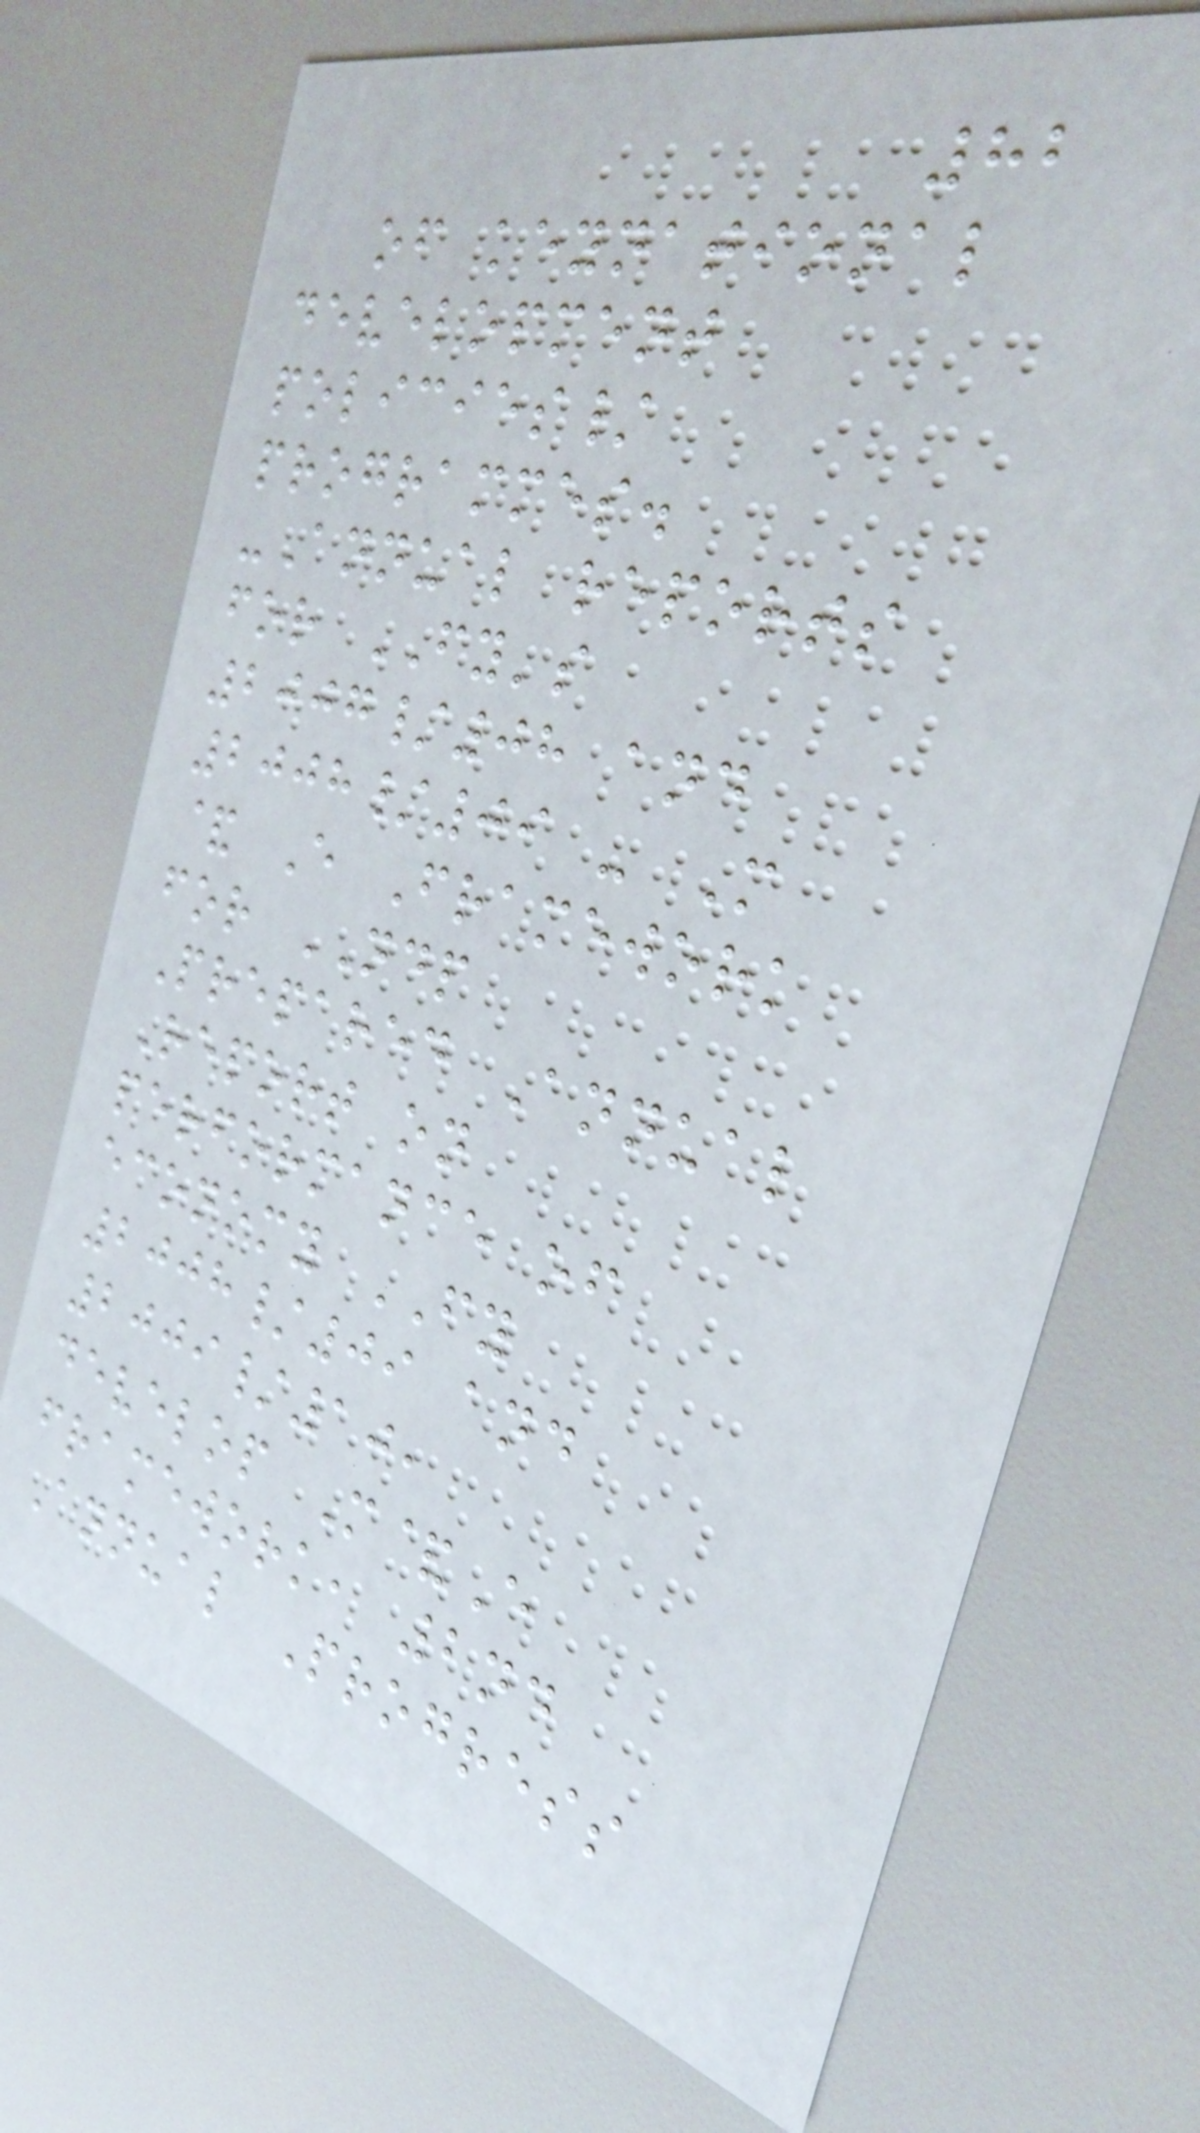82
of keynational
development
policies/
programmes.
-Annual reports
for FY's
2007/08 and
2008/09 - M
& E Framework
for NDP
Prepared Annual
Report on
performance of
economy FY
2008/09 and
2009/10,
develop M&E
framework, 2nd
Annual Progress
